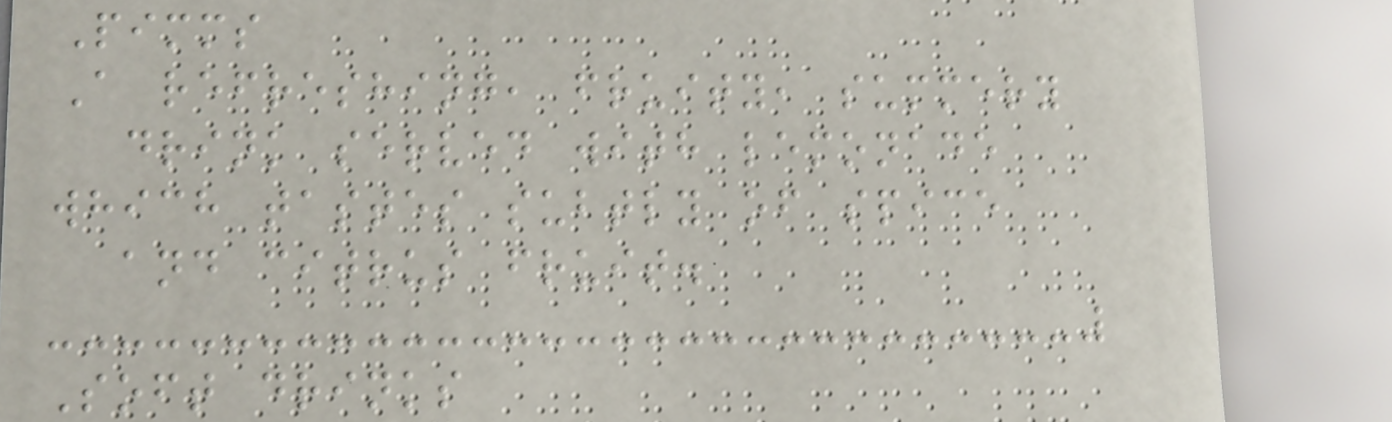Pimms
A refreshing, fruity, summery
drink served with lemonade
which tastes subtly of spice
and citrus fruit.
Soft drinks
